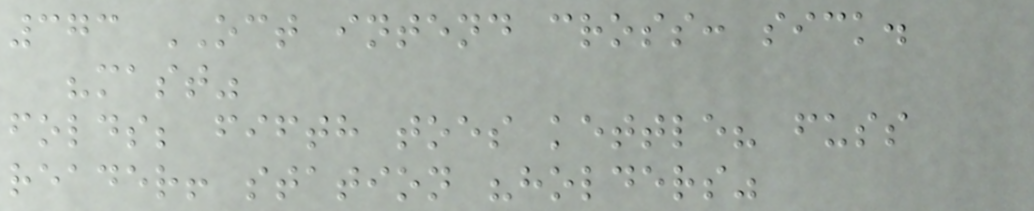373 OCT intend cross: sick.
"mast"
folds; fifth toes kettle? fuss
reader! station "holders"
